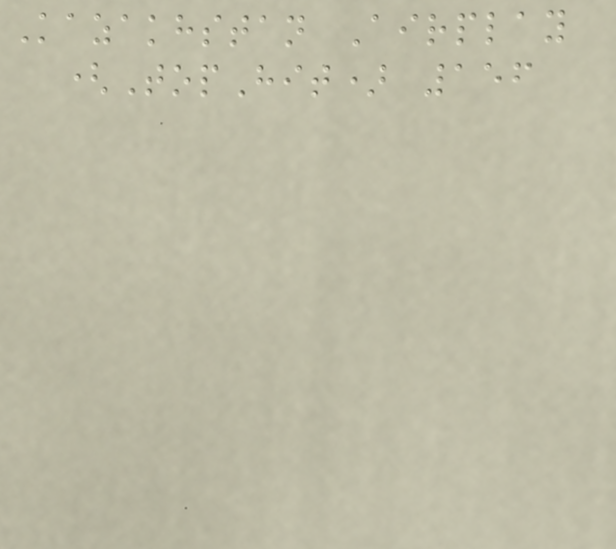Kazakhstan Airplay
(TopHit) 156
